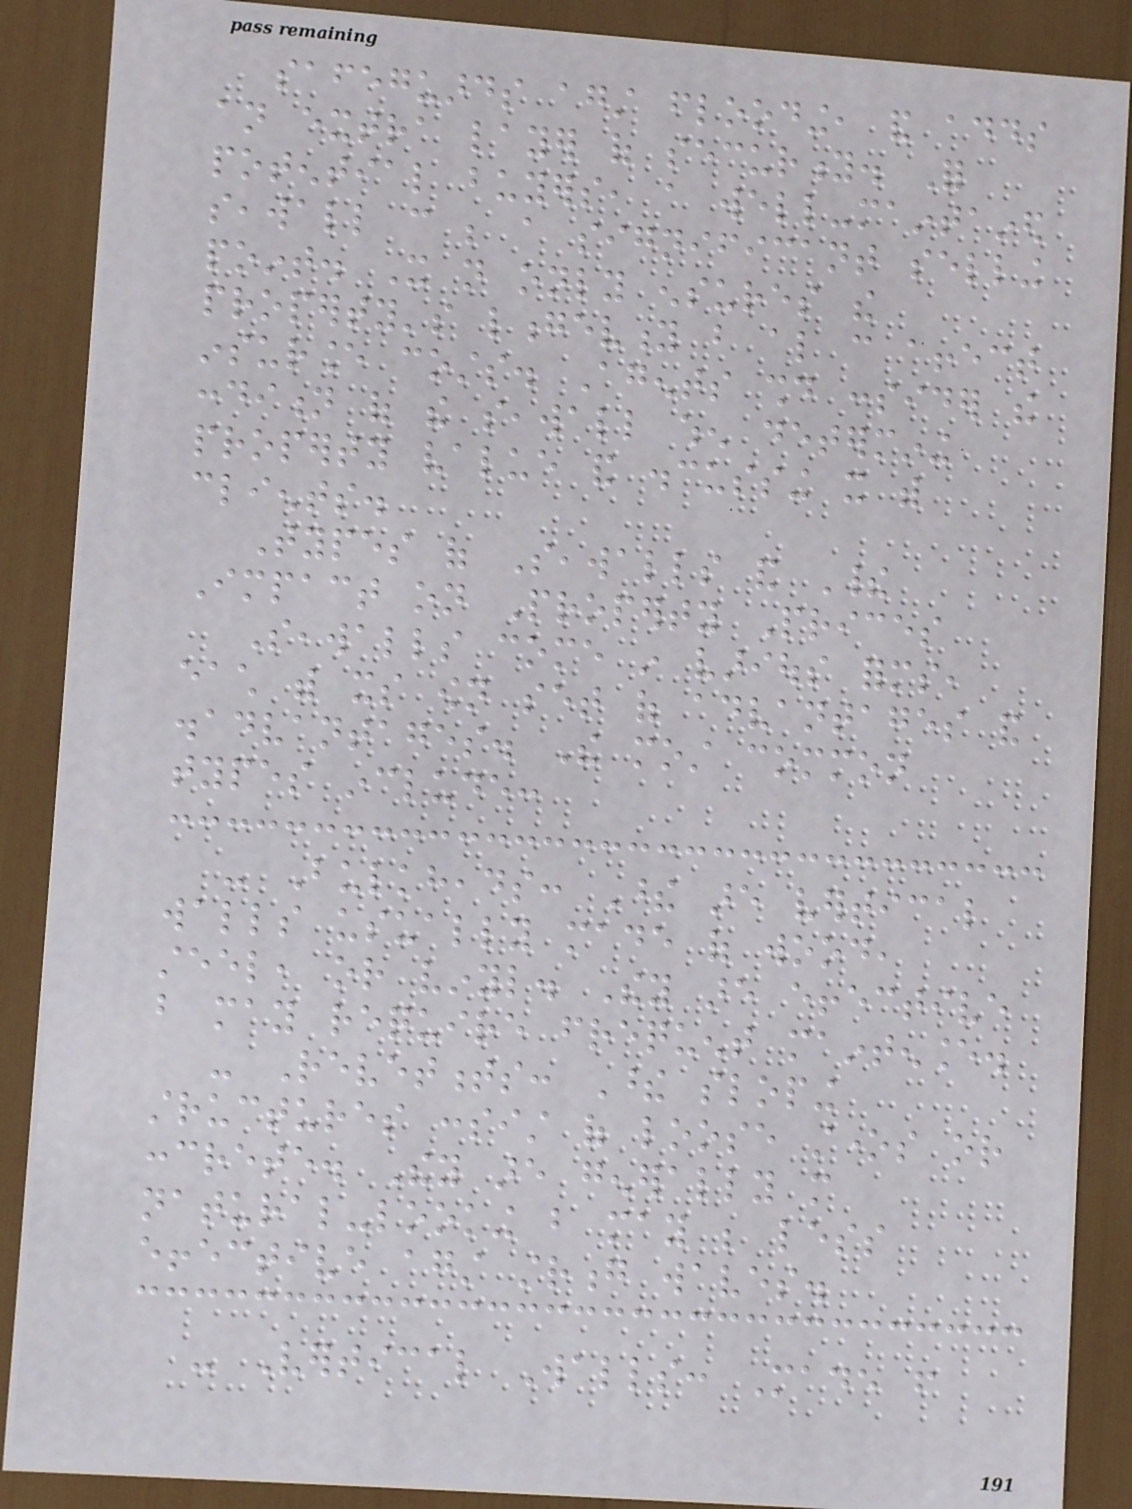safeguards against flooding, and adds
an extra layer of security. For
potential buyers, a well-maintained
seawall can be a significant selling
point. It not only ensures the
property's longevity but also can affect
insurance costs. Agents should consider the
condition of the seawall when determining
property value and discussing it with
clients.
Types of Seawalls and Their
Impact on Property Prices
Seawalls come in various forms,
each with its own set of advantages and
disadvantages. The most common
types include:
- Bulkheads: These are vertical
walls usually made of wood,
steel, or vinyl. They are effective
but may require frequent maintenance.
- Revetments: These sloping
structures consist of loose stones or
concrete. They are generally more
natural-looking but may be less
effective against strong waves.
- Vertical Walls: Made from
